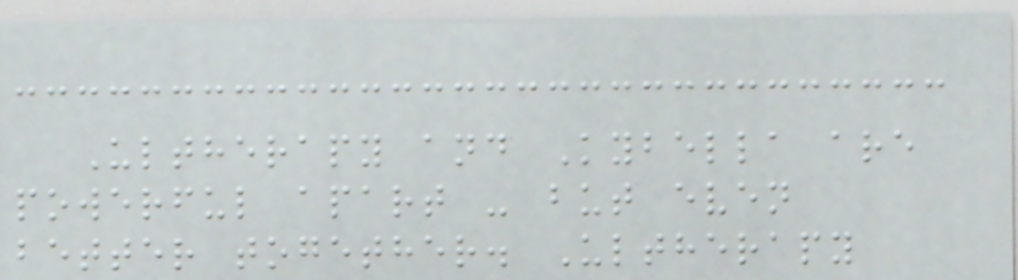Ultherapy and Kybella are
powerful apart - but even
better together. Ultherapy
